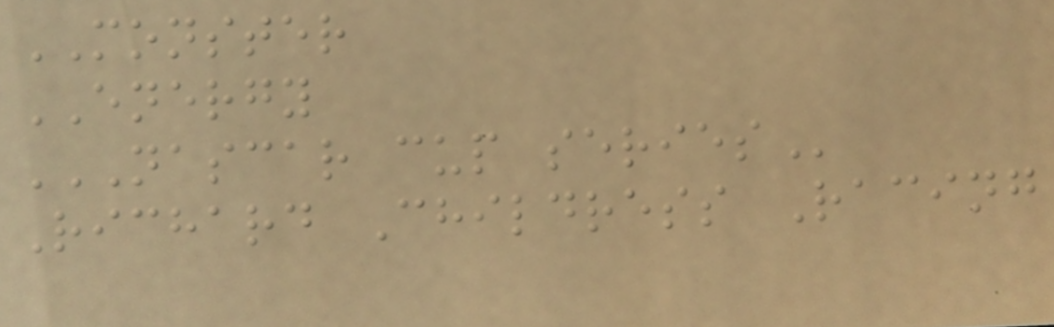MONSTER
ENERGY
NASCAR CUP SERIES
Richard Childress Racing
